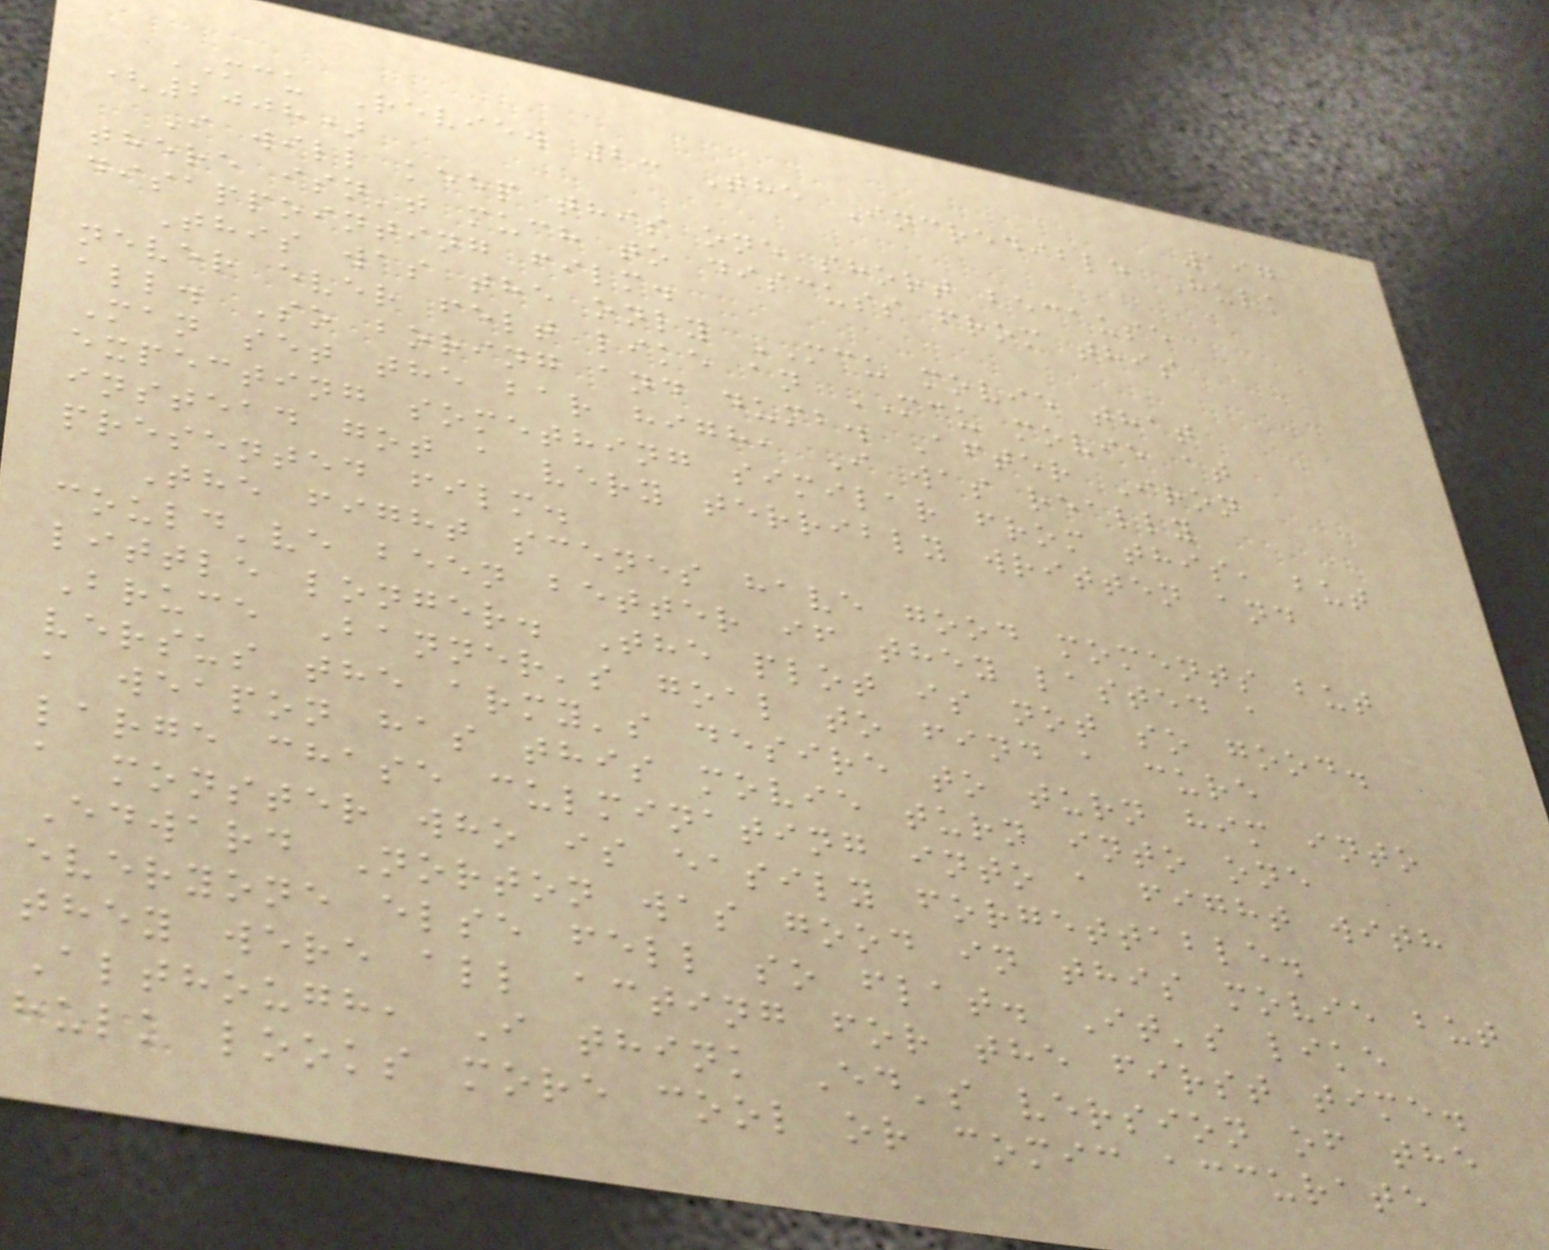197
MCU Review 2: The Incredible Hulk
(2008)
I will keep this one short because
there isn't much to discuss from this
disappointing film.
This was the only MCU movie that
never ever felt like an MCU movie at
all. So boring and dumb. After Iron
Man set the bar high, I was really
expecting something similar from this, but
instead got a very terribly written and
presented film.
The fight scenes have good moments but
could've been better if they lasted a
little longer. The plot is not so good.
Bruce Banner's goal to find a cure
versus the army's desire to turn him into
a weapon has this movie turn into one
large chase culminating into a fight with
a monster who is easily forgettable.
Edward Norton was good in this movie but
everyone else fell so flat. It's like
they were all acting for the first time.
Although, I think Ed's version of the
hulk looks more cool or comic accurate
